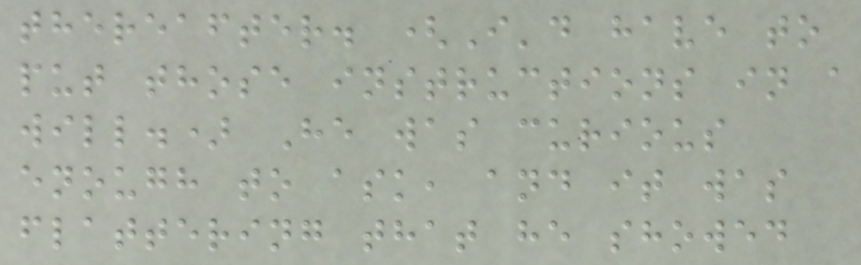thereafter. (I'd have to
put those instructions in a
will.) He was curious
enough to ask, and it was
flattering that he showed
